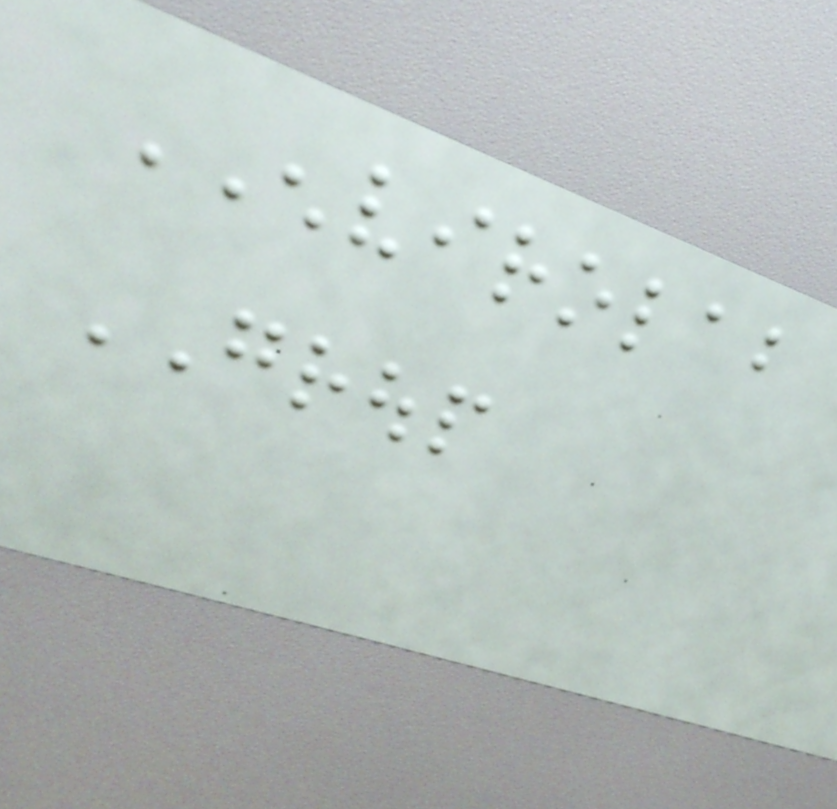ENVIROLAB
GROUP
